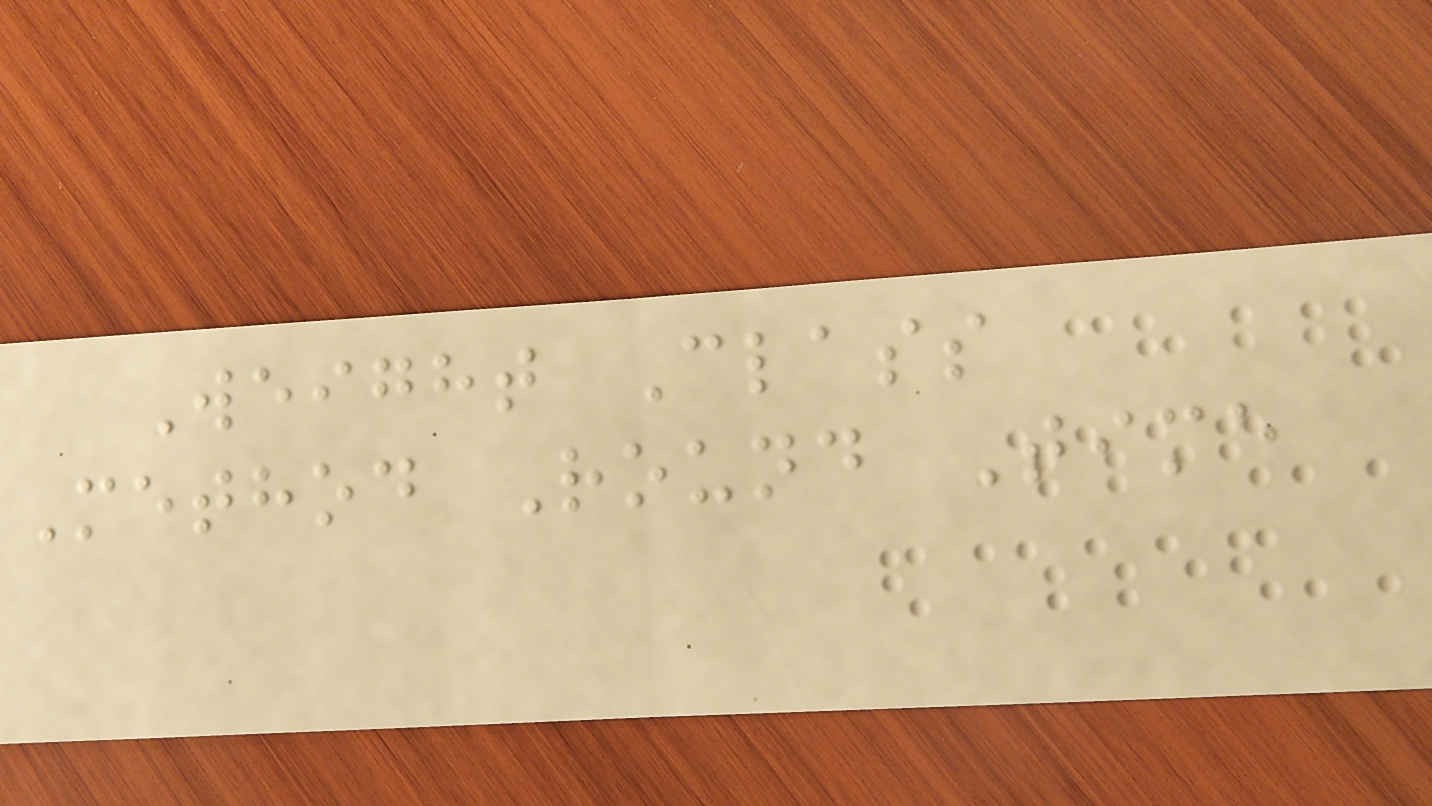Weight Class
Method Round Time
